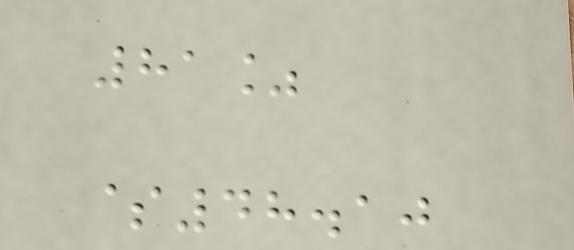81%
$48.10
